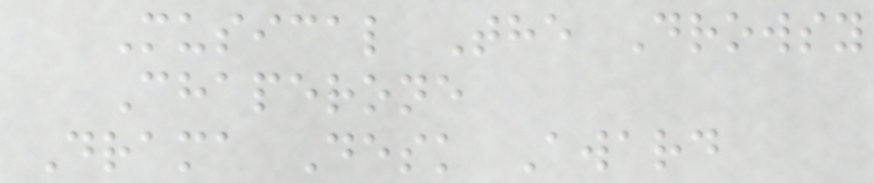Musical The Drowsy
Chaperone
Drama Desk Award
